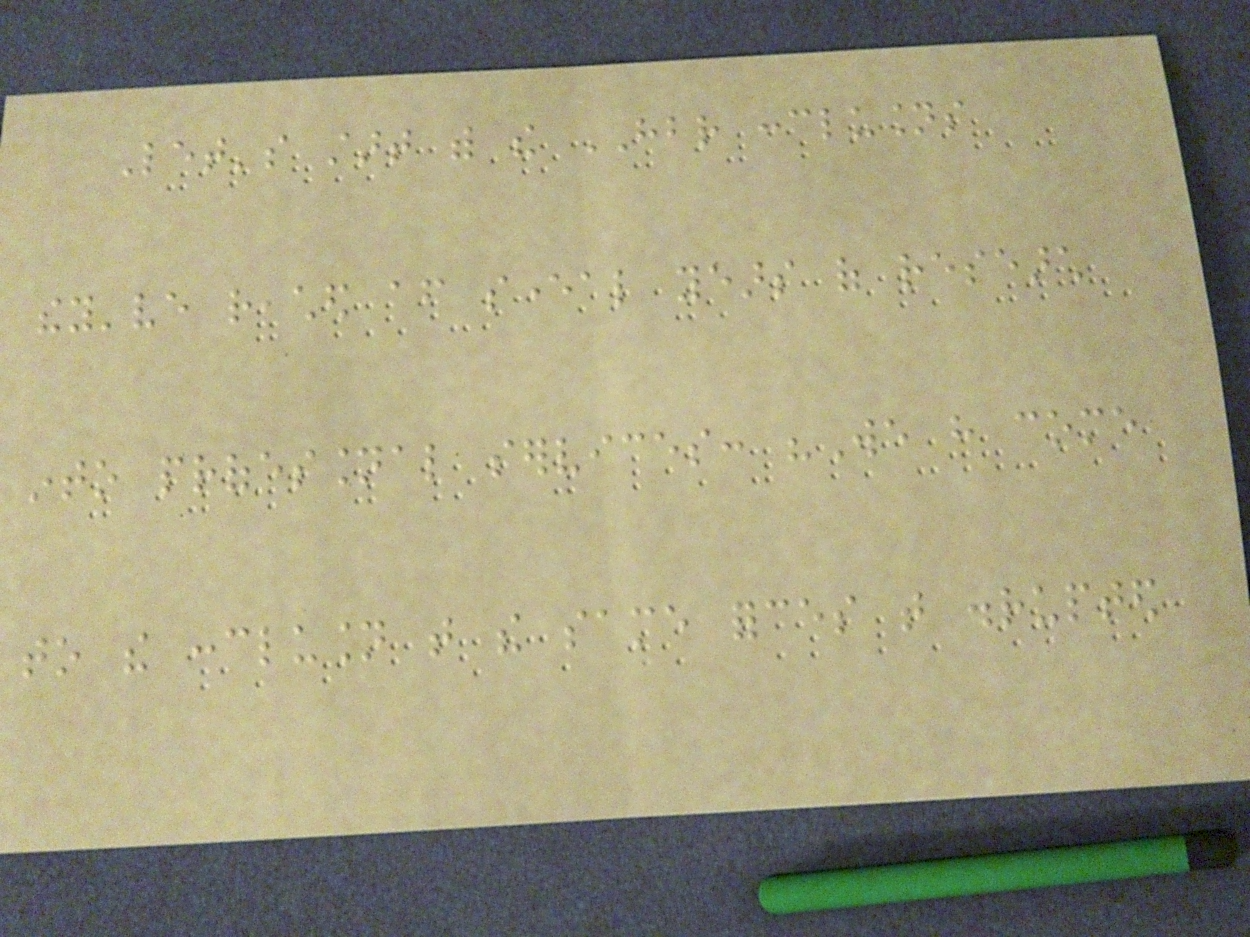Let's start with the HBR conclusions
they've reached after several years of research
into professional services: "We have come
to the conclusion that the same forces that disrupted
